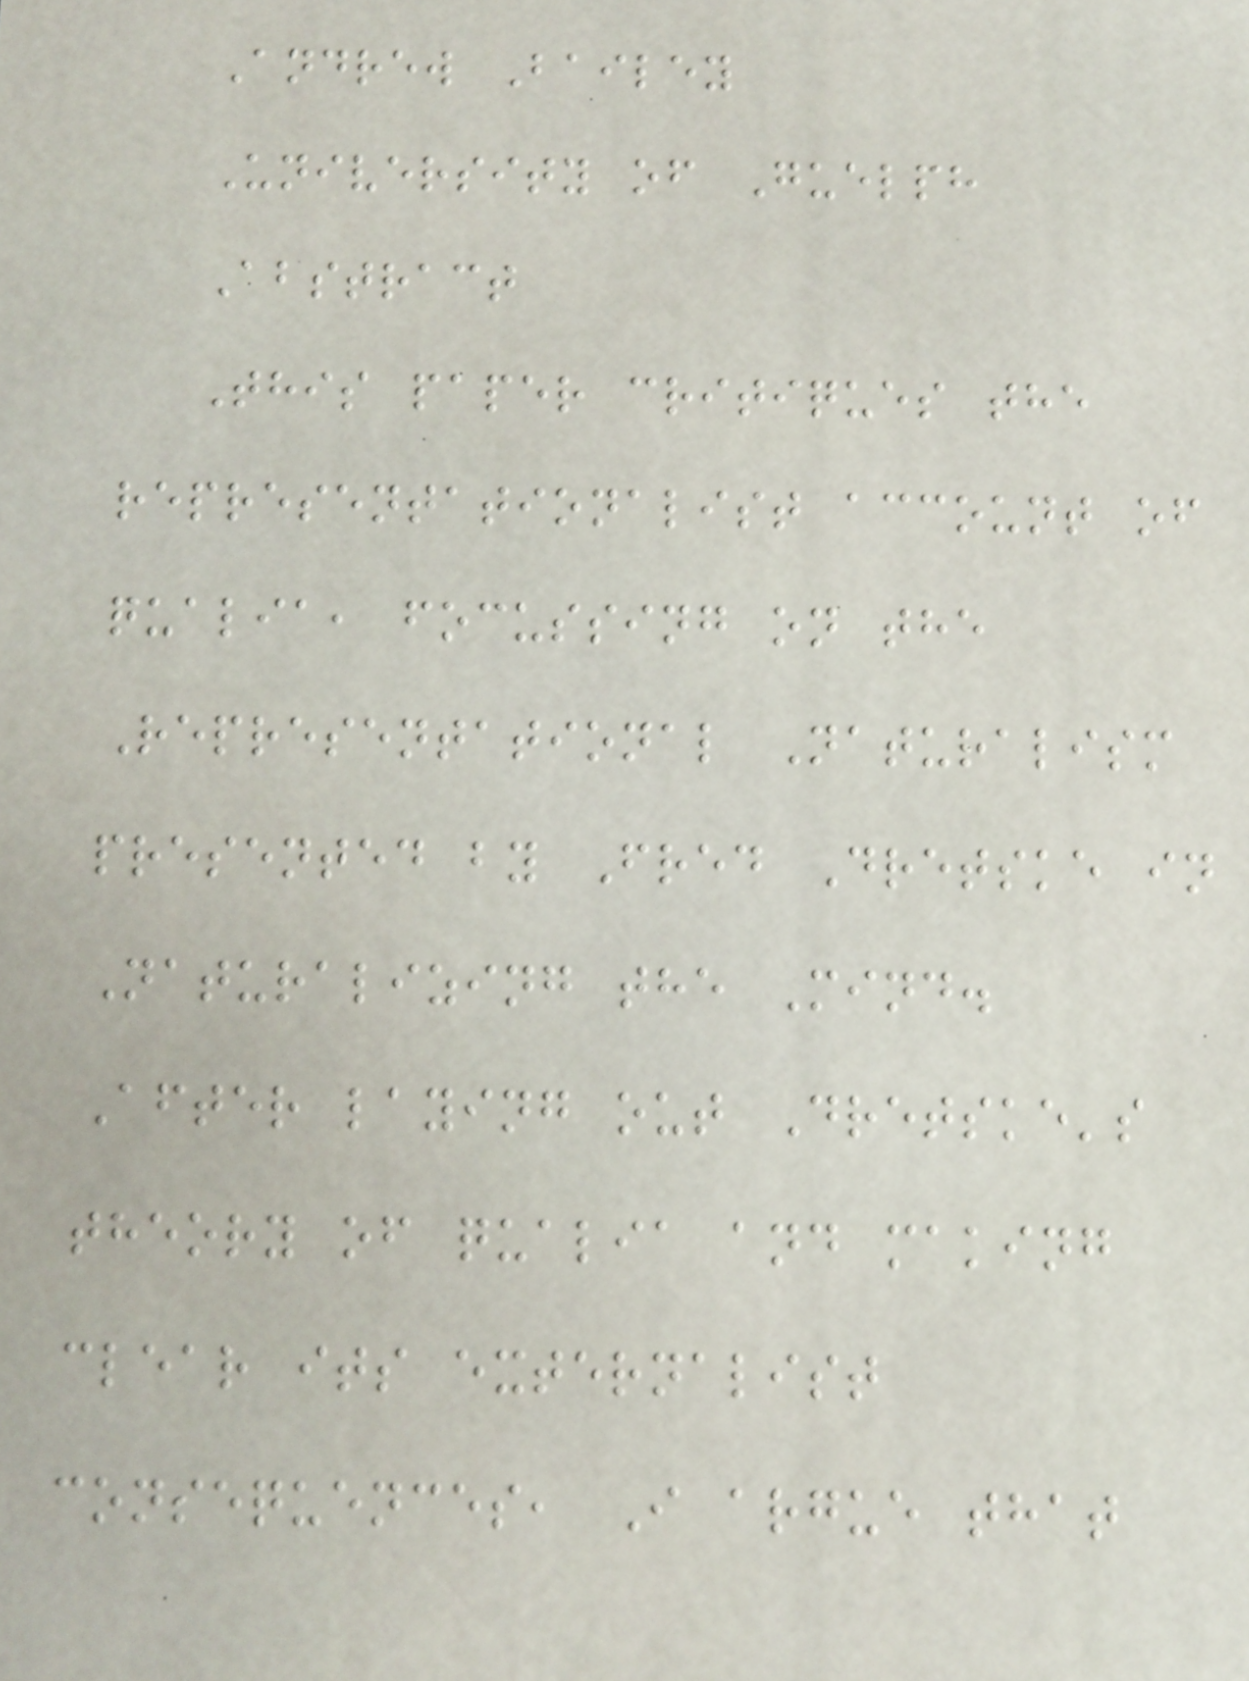Andrew Bailey
University of Guelph
Abstract
This paper critiques the
representationalist account of
qualia, focussing on the
Representational Naturalism
presented by Fred Dretske in
Naturalizing the Mind.
After laying out Dretske's
theory of qualia and making
clear its externalist
consequences, I argue that
